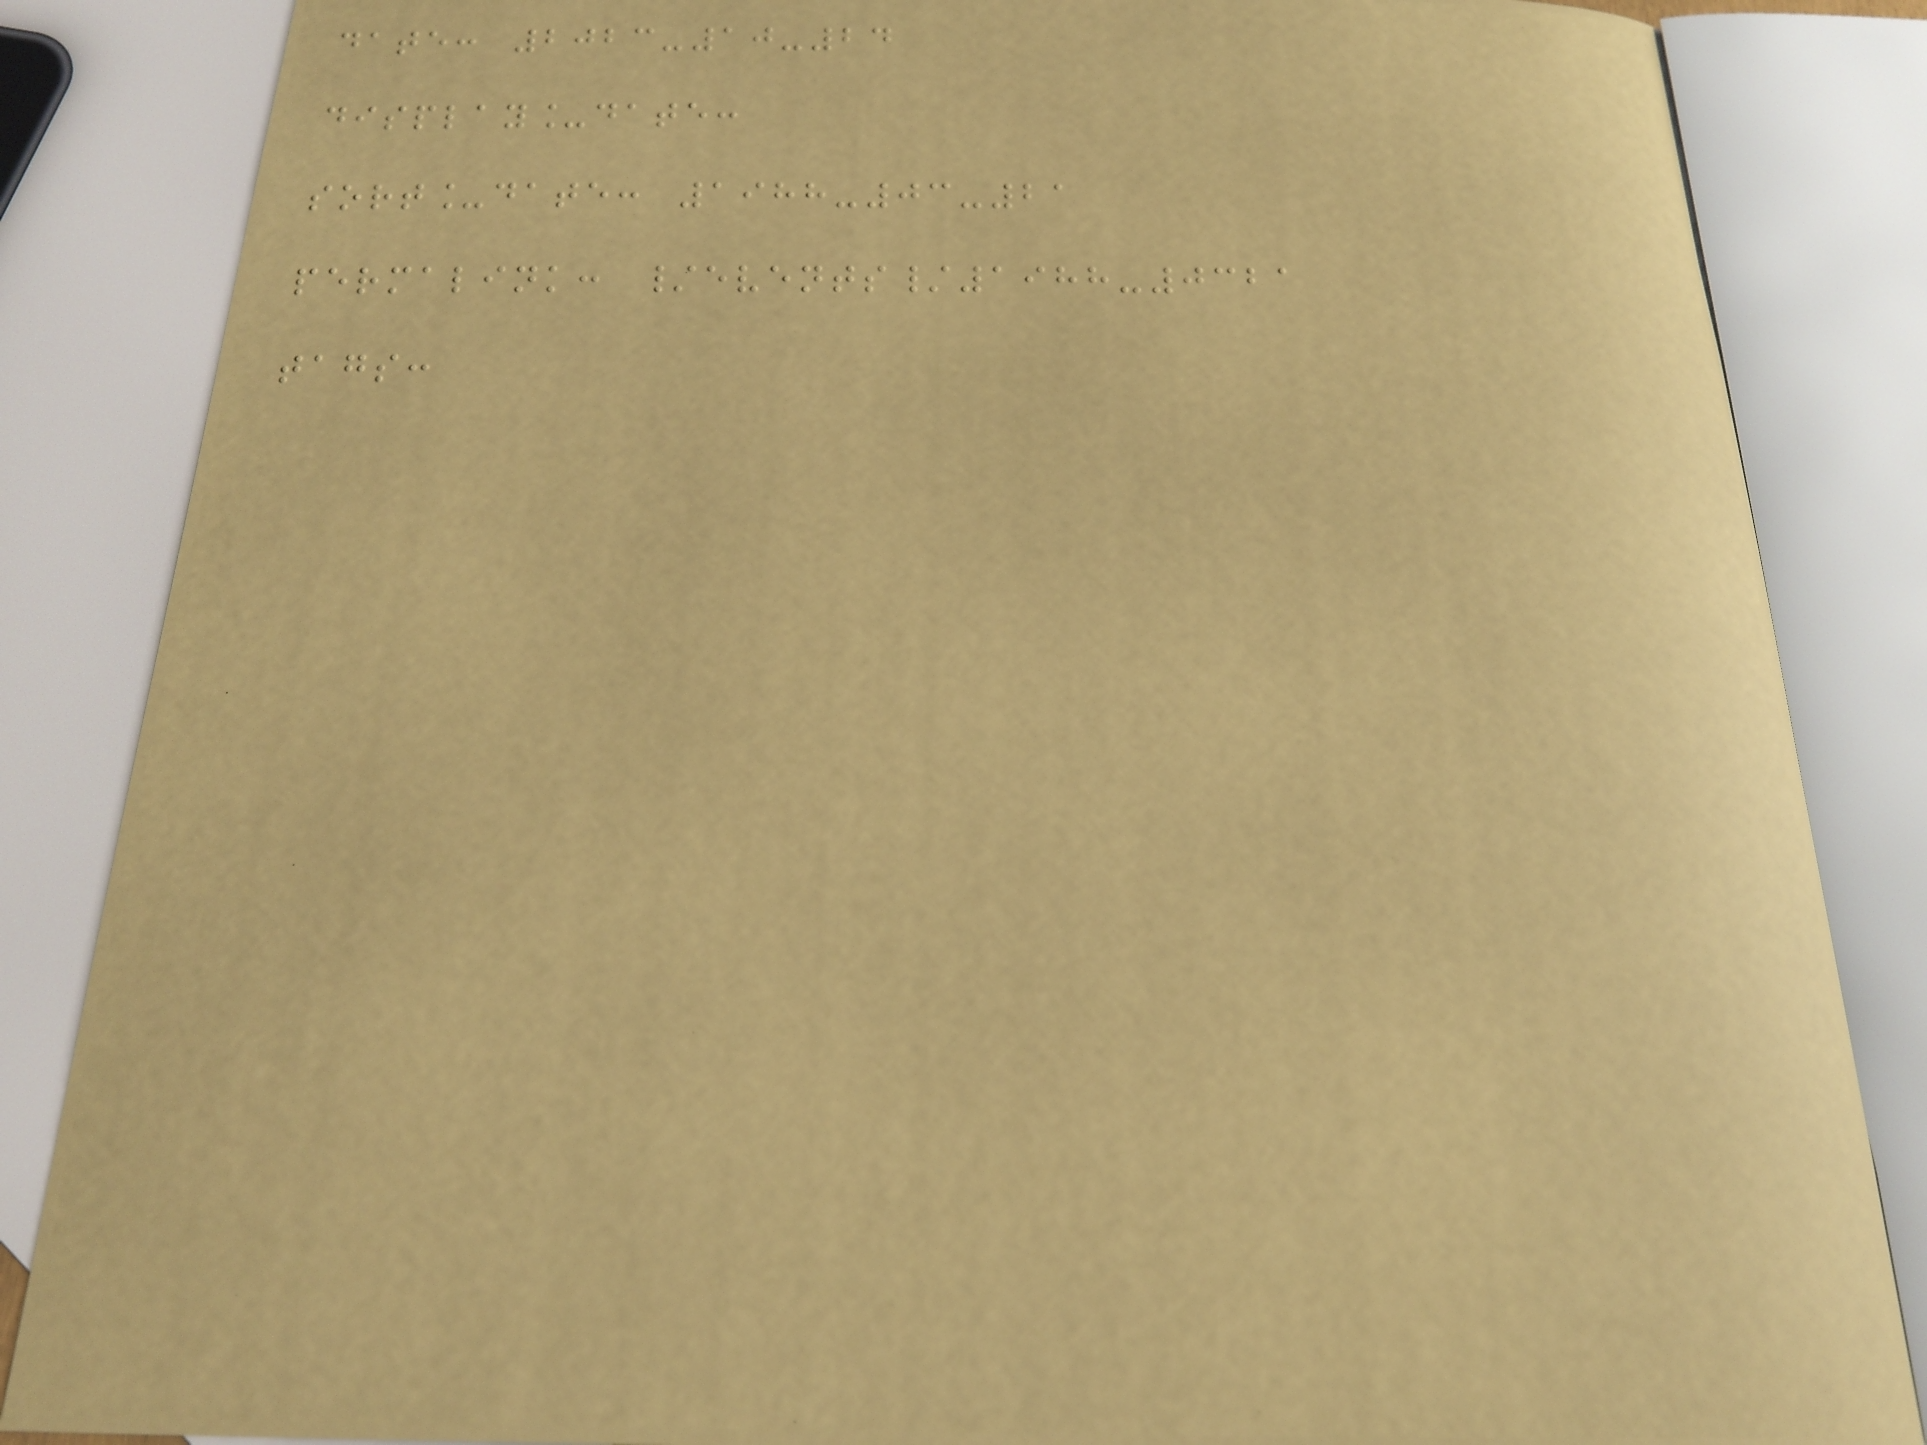date: 2023-10-24
display_date:
sort_date: 1988-03-21
permalink: /events/1988-0321
tags:
